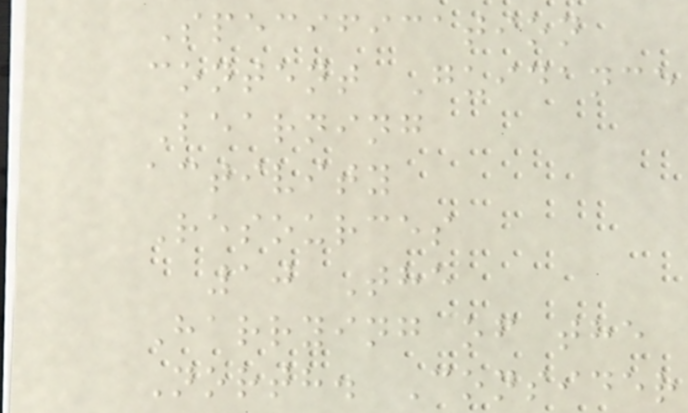Specification
content Guidance
Learning
activity
Resources
10 The
Harrying of the
North. Consider
